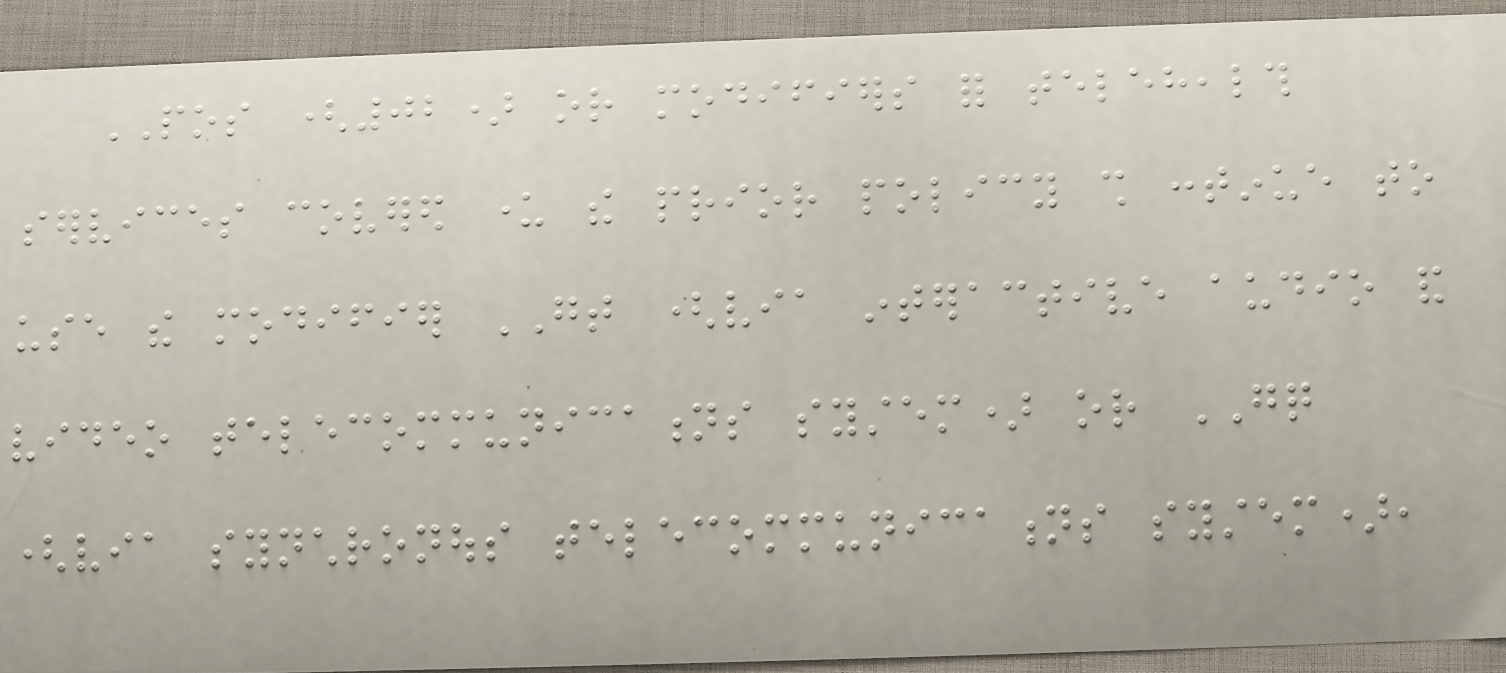POS (02) or modifiers for telehealth
services covered under the prior policy shall continue to
use the modifier GT (via interactive audio and
video telecommunications system) or GQ
(via synchronous telecommunications system),
